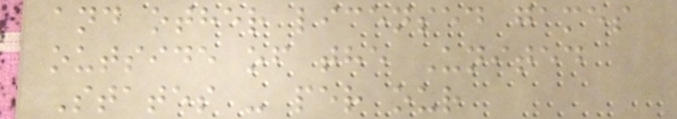and other licensed games
outside of the United
States - per our
